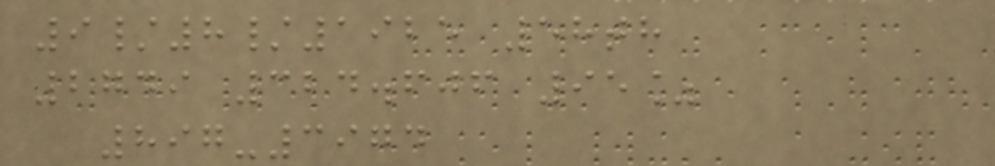9/8/1925 58th
2749 324.606 95%
897-3974
